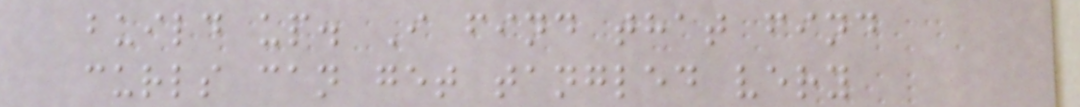build up. I find that find
curls can get tangled very
